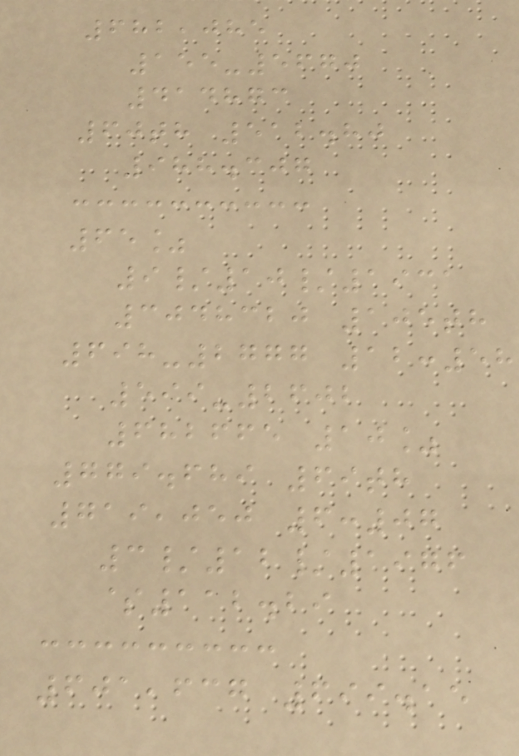682,085
155-5670
414873
60th 512.80
988.307
65%
9/10/1931
3048320 105th
698-2777 12:58
599-2602
682665 10%
779.689 69th
719,050 6:07
3/12/1976
$112.29
601,637 699.15
